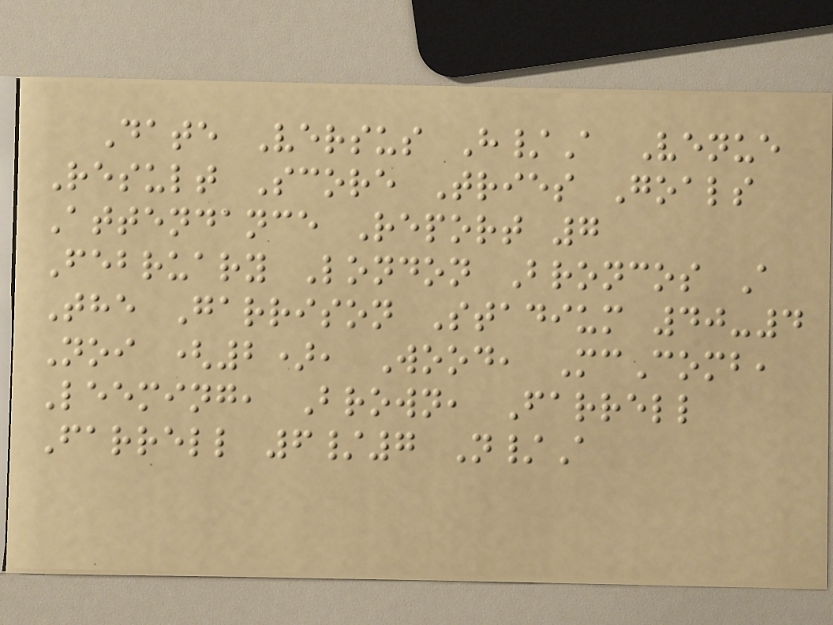Date Versus H/A Venue
Result Score Tries Goals
Attendance Report 7
February London Broncos A
The Garrison Stadium 40-4
Noi (2), Wood, McComb,
Leeming, Brown, Farrell
Farrell 6/7 N/A
